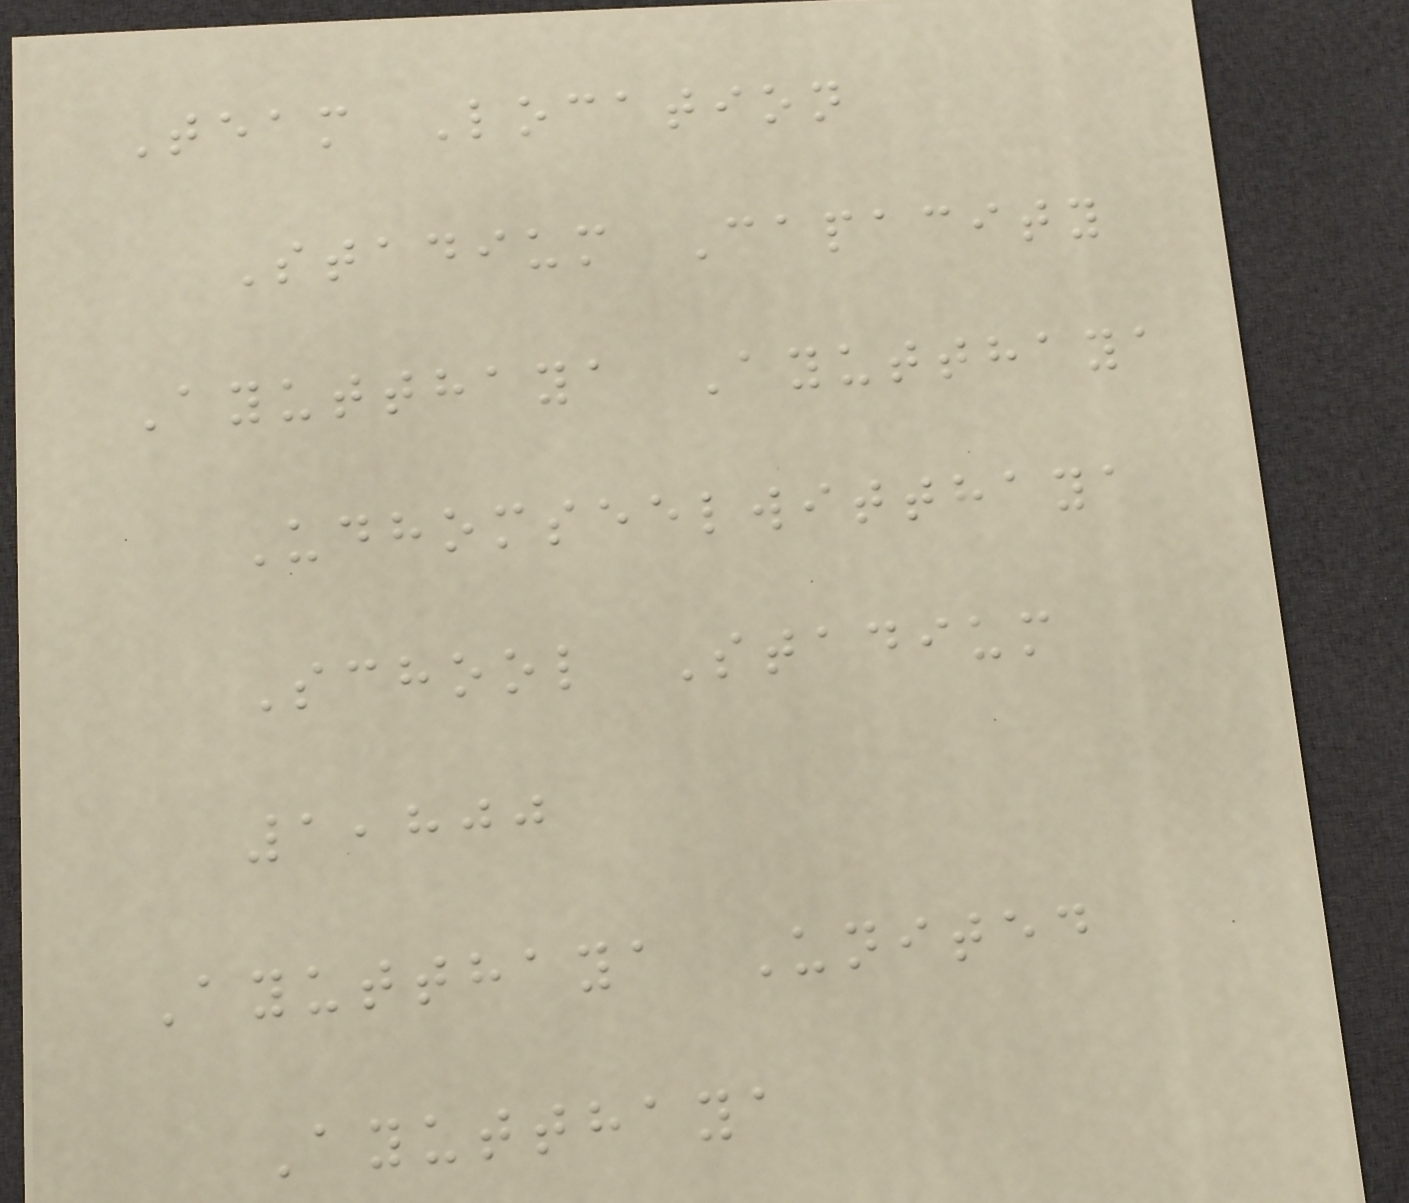Team Location
Stadium Capacity
Ayutthaya Ayutthaya
Udhomseelwitthaya
School Stadium
1,800
Ayutthaya United
Ayutthaya
